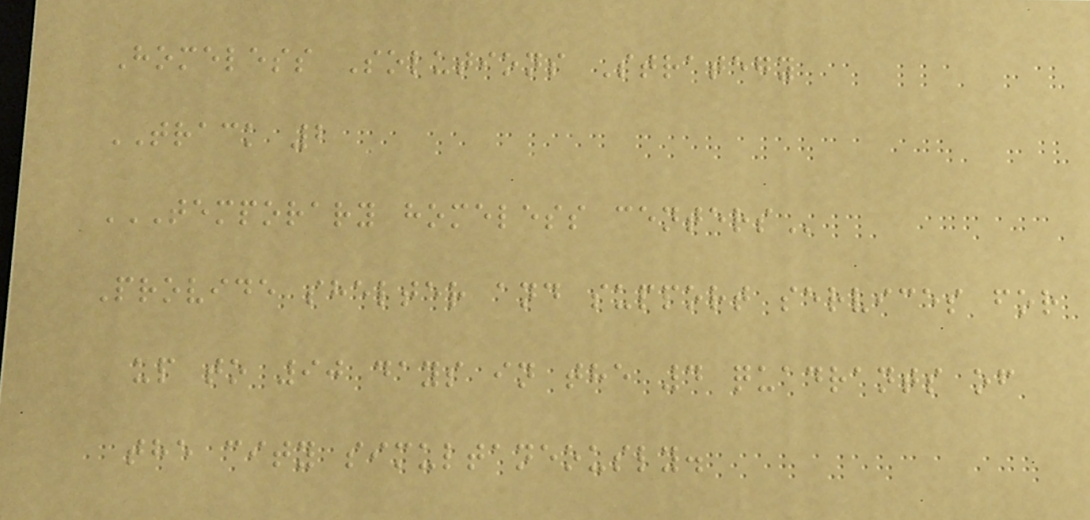Homeless Solutions Strategy
TRACK 2
TEMPORARY HOMELESS CENTERS
Provide shelter and support services for
up to 90 days in the 4 quadrants of
the city simultaneously.
